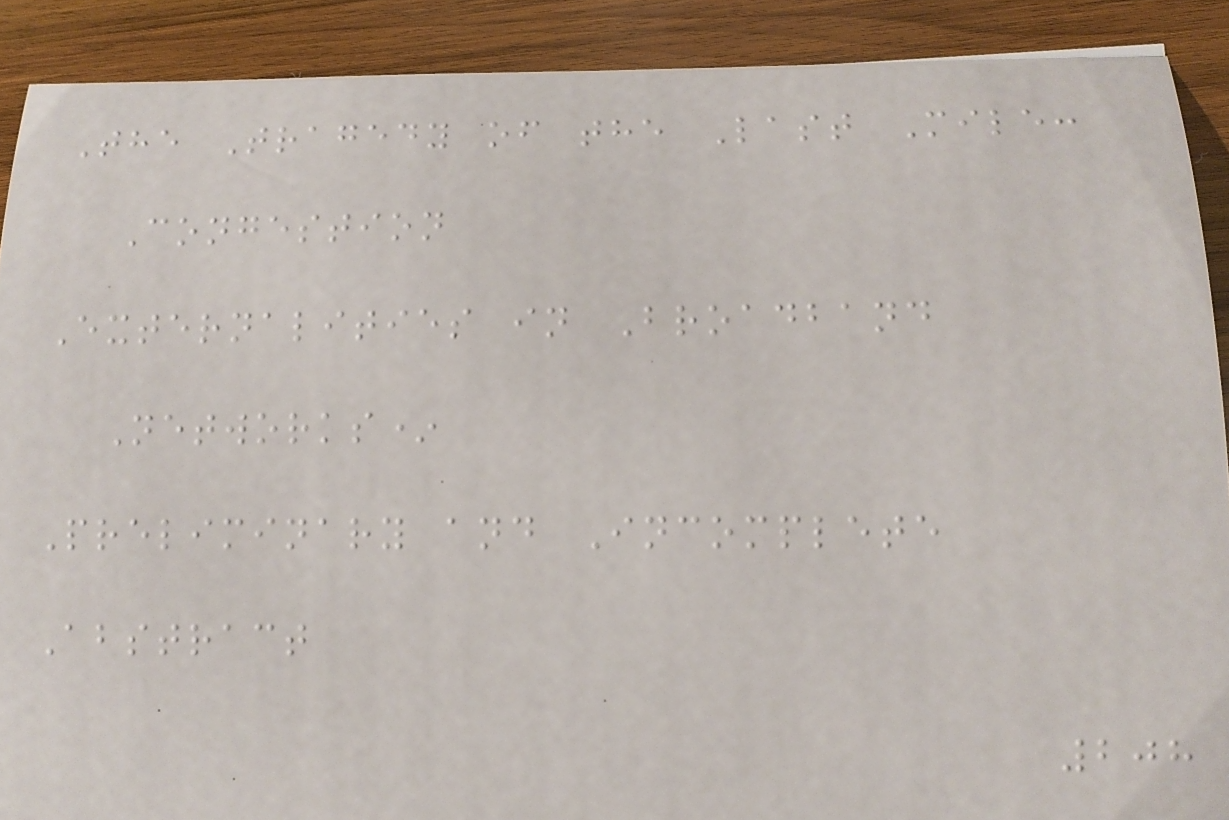The Tragedy of the Last Mile:
Congestion
Externalities in Broadband
Networks*
Preliminary and Incomplete
Abstract
208
